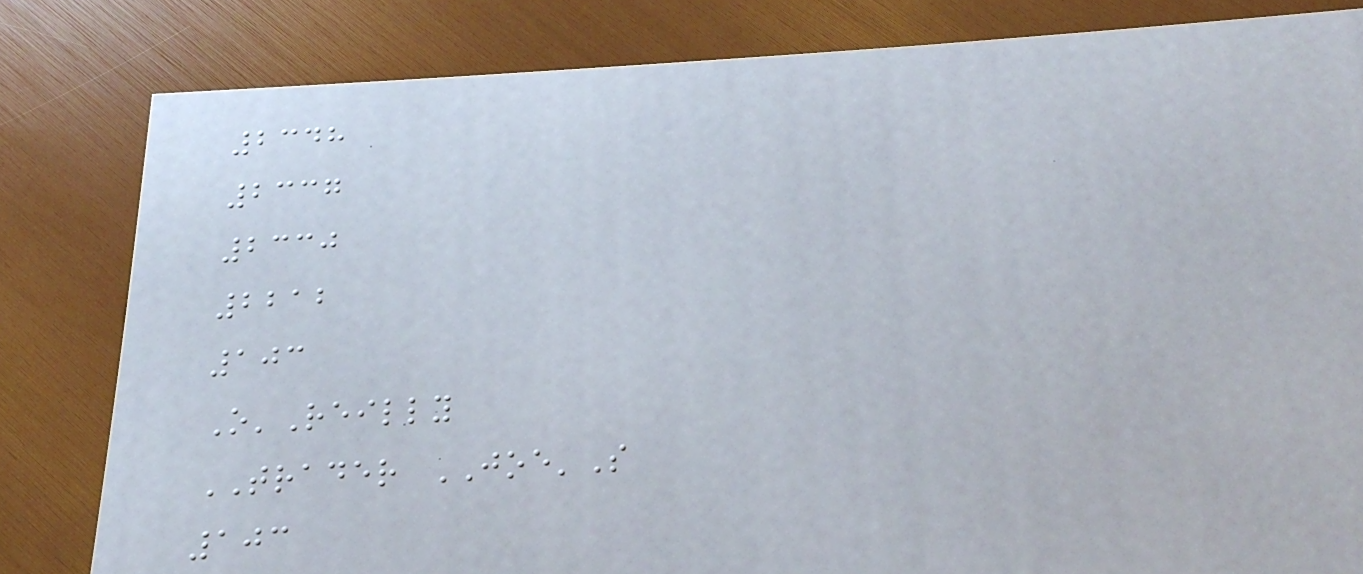2348
2337
2330
2212
103
O'Reilly
TRADER JOE'S
103
